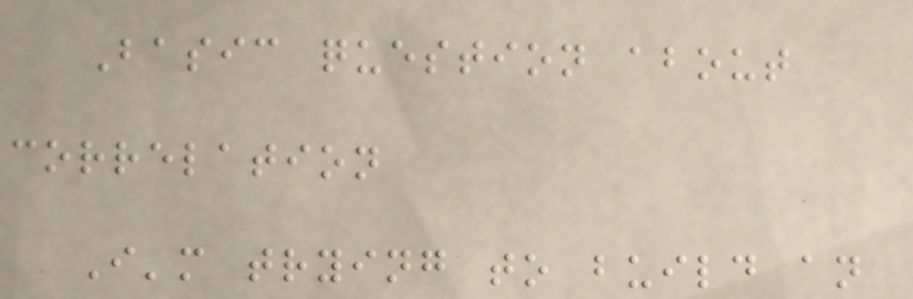Basic question about
correlation
I'm trying to build an
